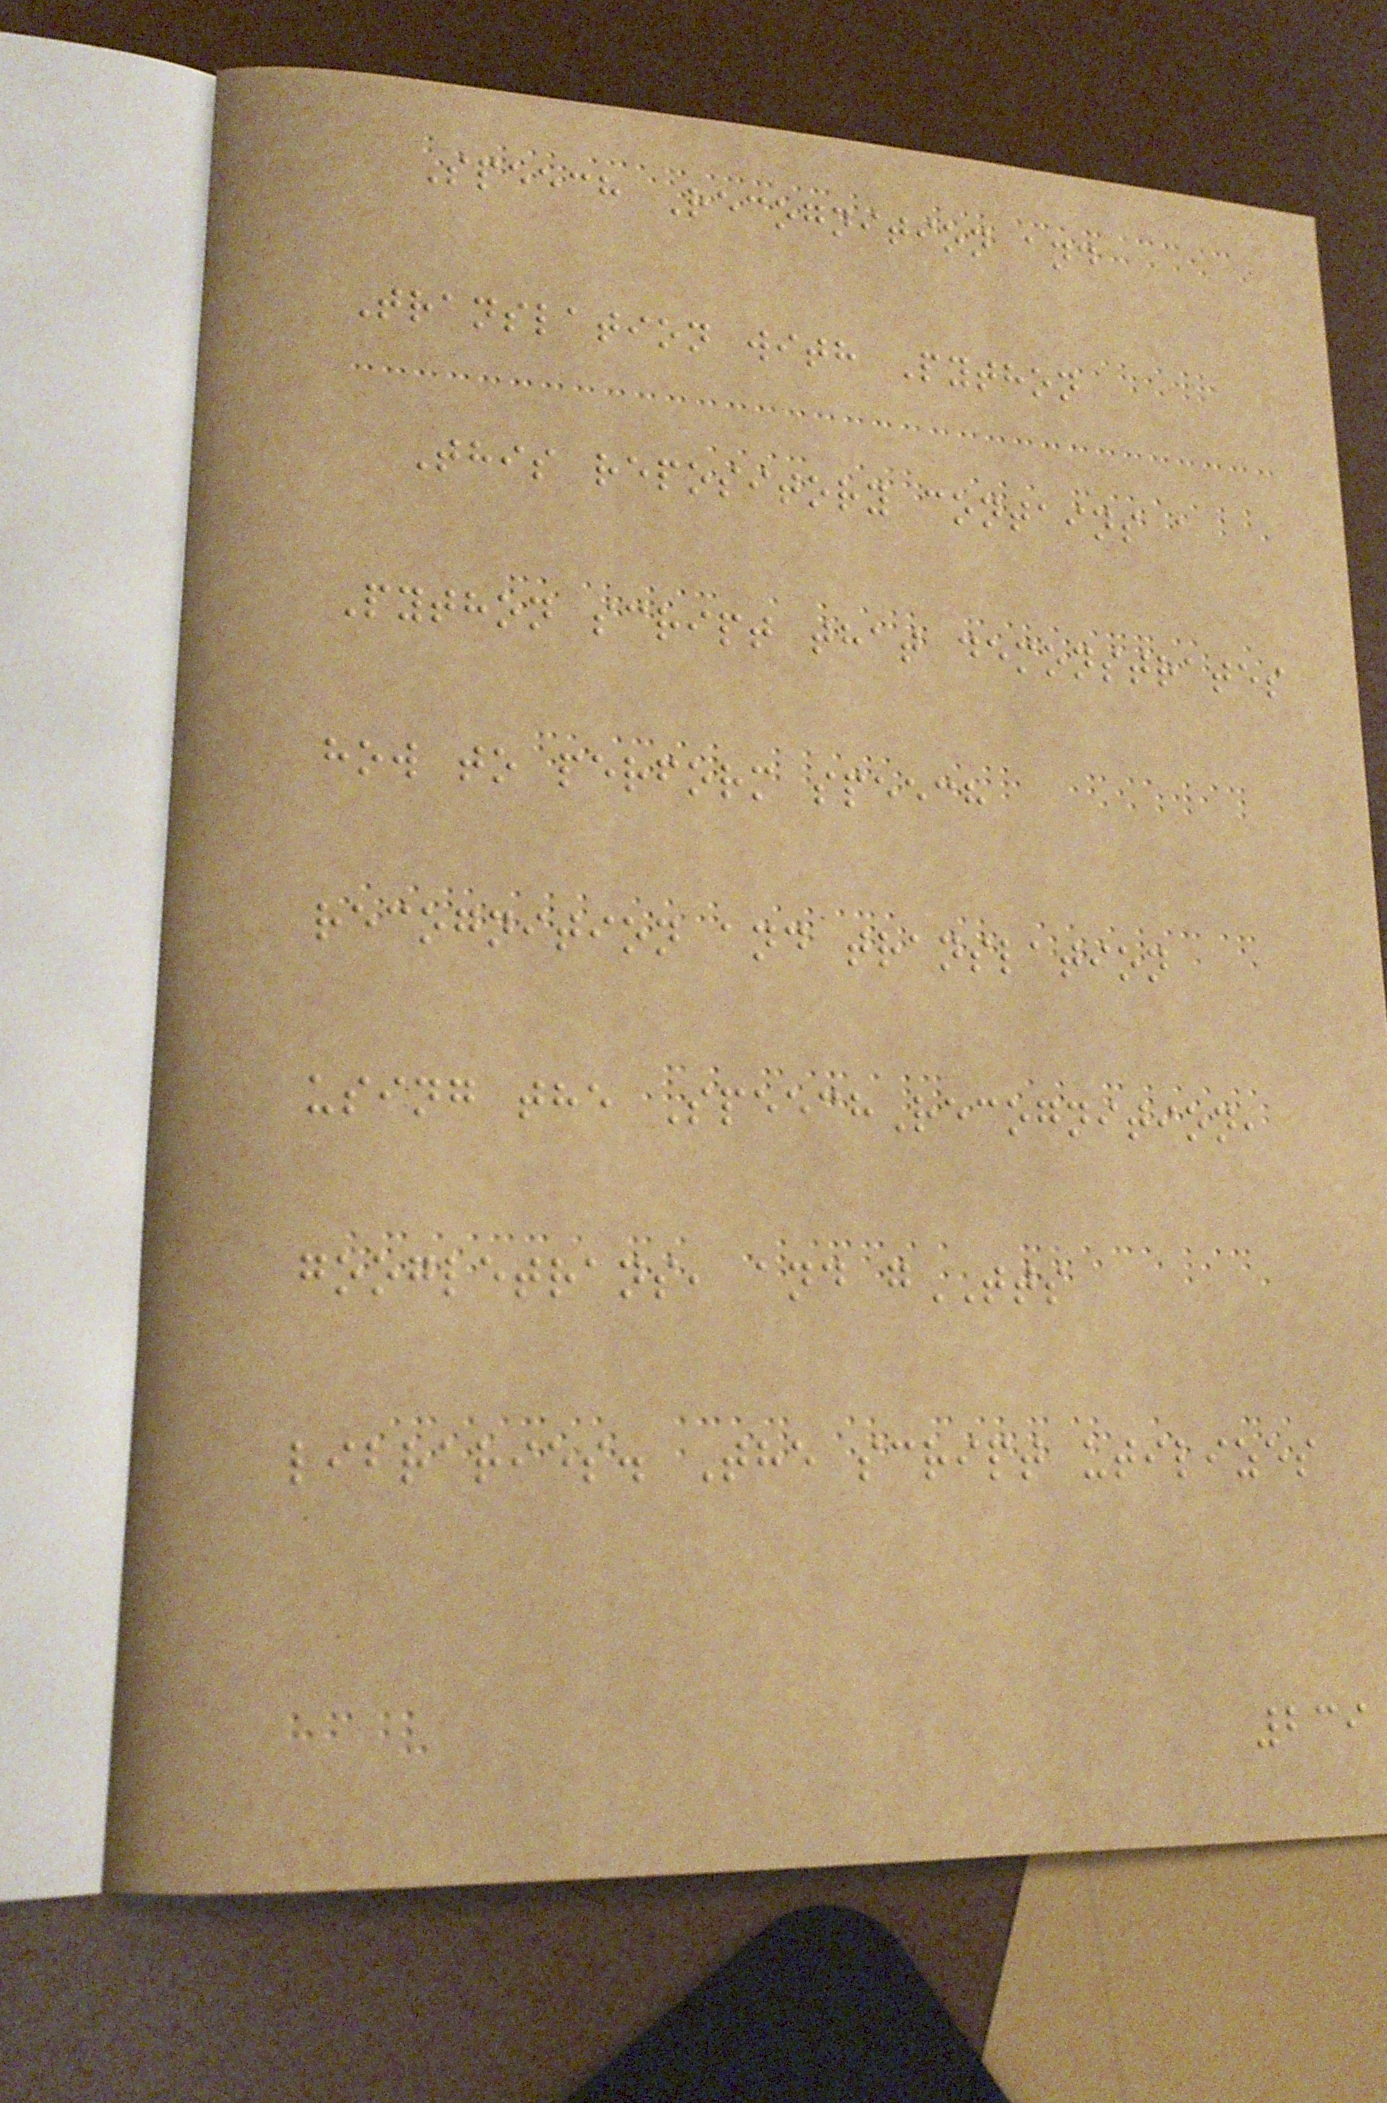Speech Recognition and
Translation with Python
This repository contains a
Python script that demonstrates
how to perform speech
recognition and translation
using the SpeechRecognition,
googletrans, and gTTS
libraries. The script utilizes
239
